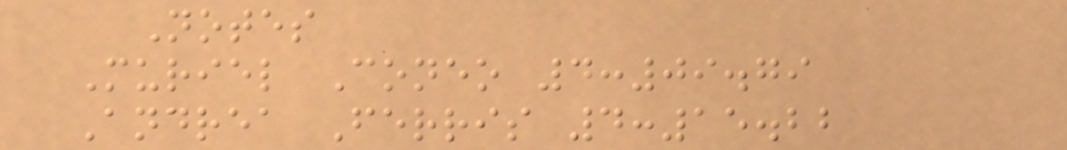Notes
Muriel Coneo 4:09.79
Andrea Ferris 4:15.22
